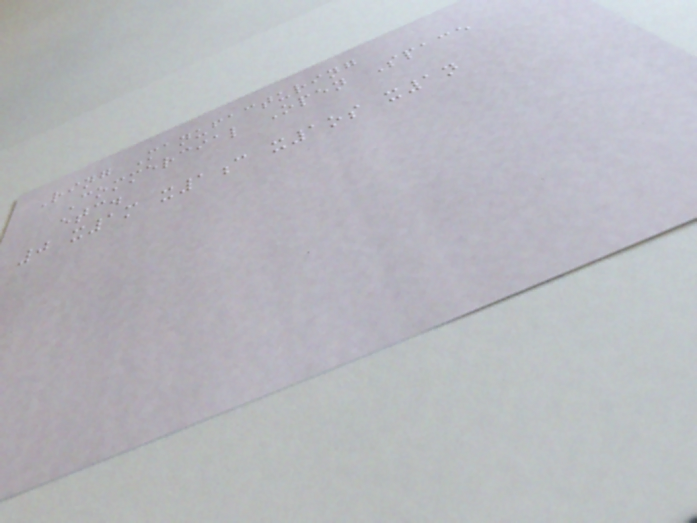Ring Manufacturing
Commercial Open Space
etc.
0 x1m x1c x1os x1n
